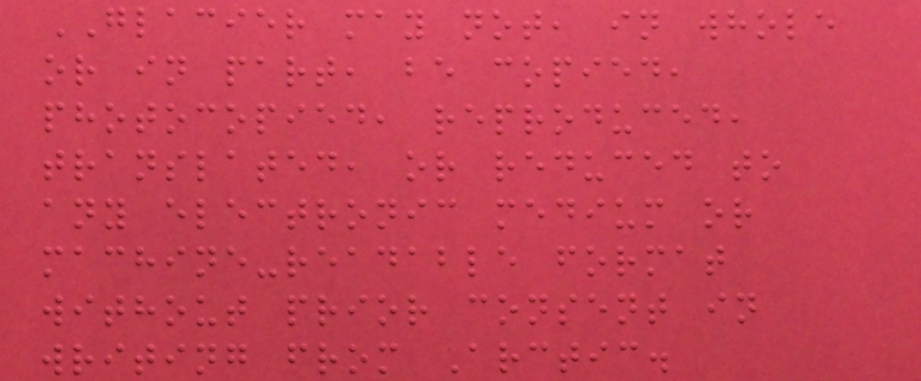GLACIER may not, in whole
or in part, be copied,
photocopied, reproduced,
translated, or reduced to
any electronic medium or
machine-readable format
without prior consent in
writing from Arctic.
